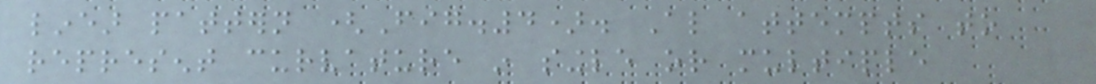linear pattern (Fig.4). Also attempts to
represent curvature in single or multiple
